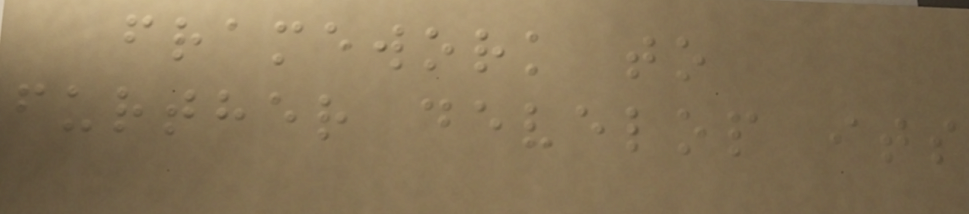framework to
further develop its
